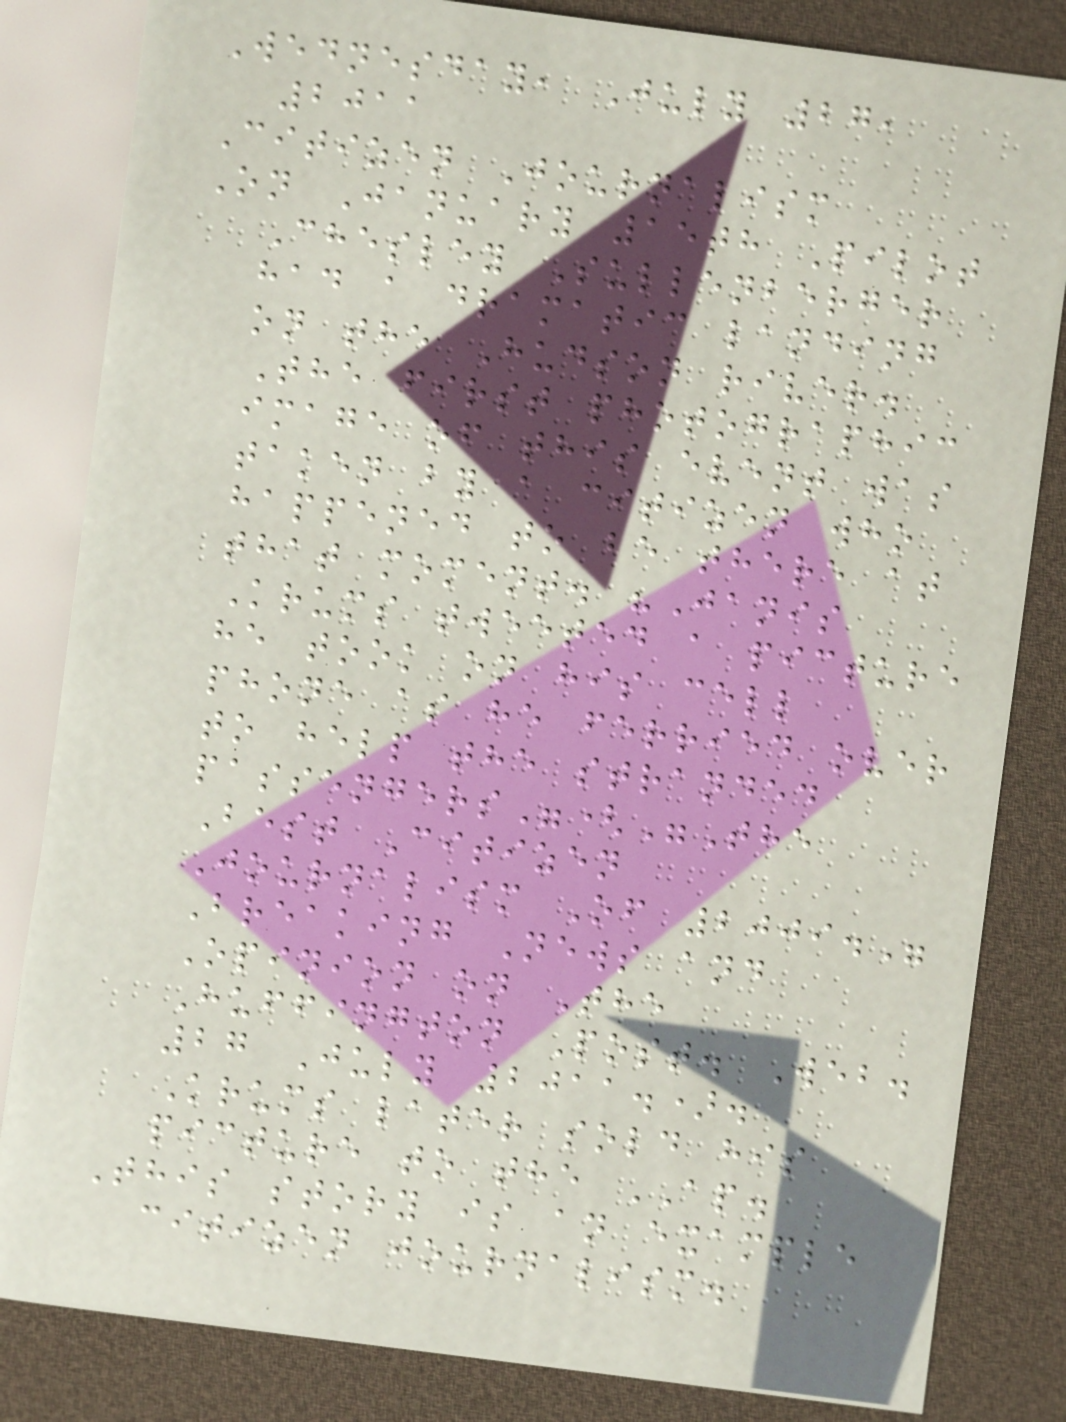Wednesday, July 27,
2011
Citizen Journalism
On January 15th Pilot
Chesley Sullenberger
had a dramatic landing
on the Hudson river.
The first photographic
image of this event was
taken by a citizen who
happened to be there at
that moment. "Janis
Krums tweeted a picture
he took on his cell
phone as he ferried over
to help the stranded
passengers"("The
Best Citizen
Journalism Of 2009."
Breaking News and
Opinion on The
Huffington Post. Web.
27 July 2011.).
Krums later sold his
picture to the AP.
This story is an example
citizen journalism.
